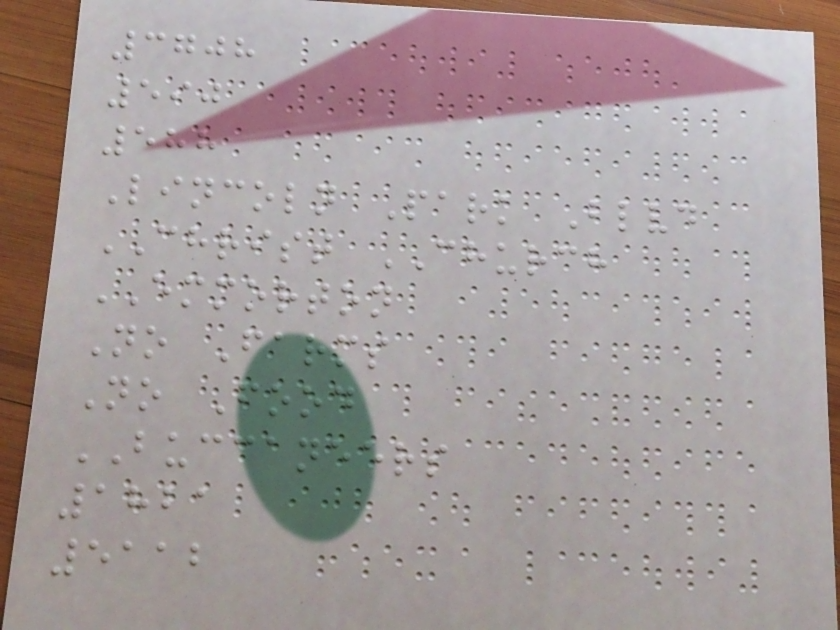3708
590
588
Lincoln Park Blvd
CHRIST CHURCH
EMMORTON
No Farms
No Food
BUCCANEERS
1821
5112
